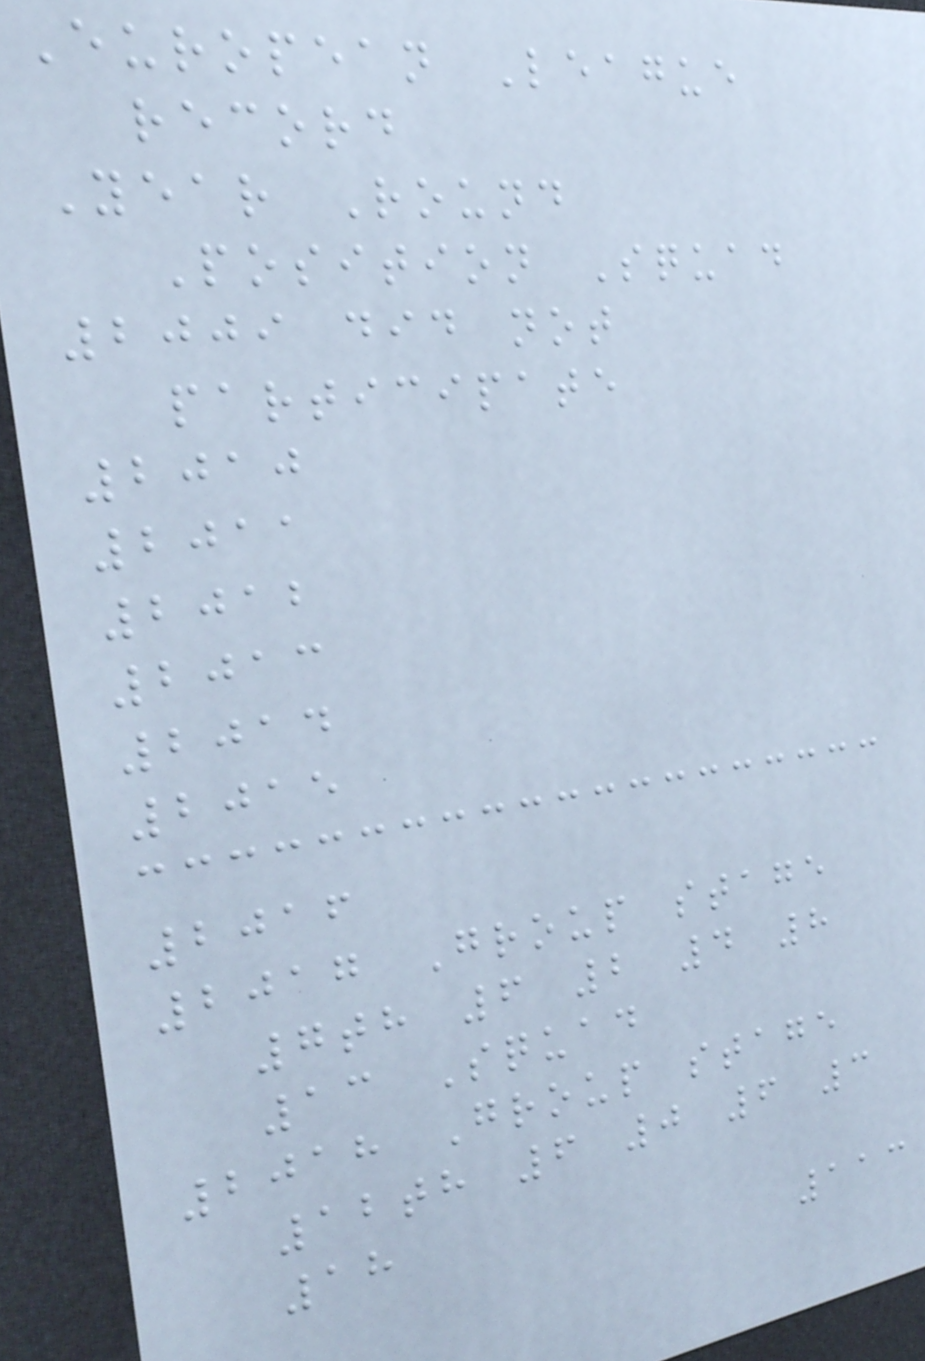European League
record
Year Round
Position Squad
2009 did not
participate
2010
2011
2012
2013
2014
2015
2016
2017 Group stage
7th 6 2 4 8
13 Squad
2018 Group stage
12th 6 0 6 3
18
113
